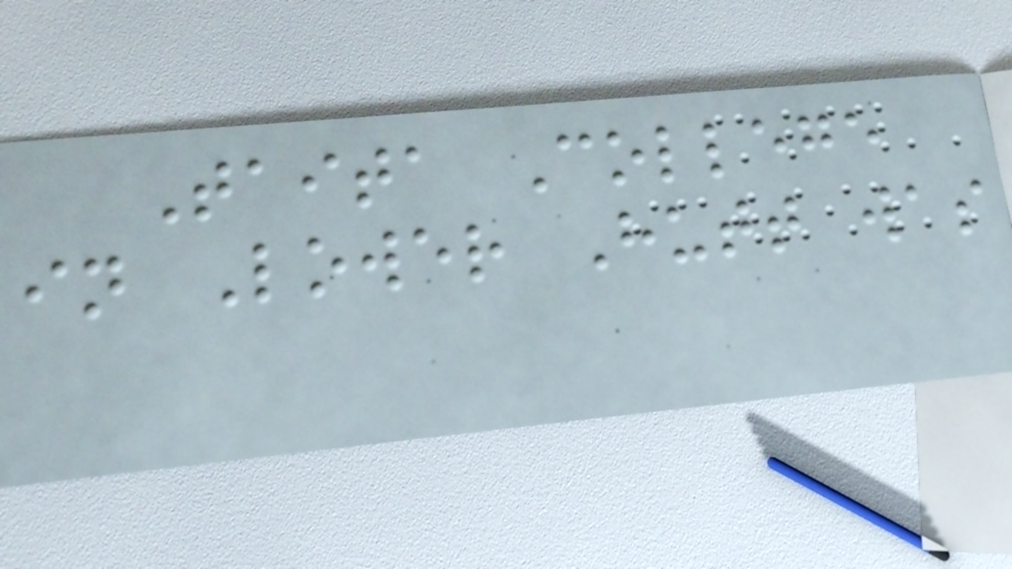Taita College
in Lower Hutt was
